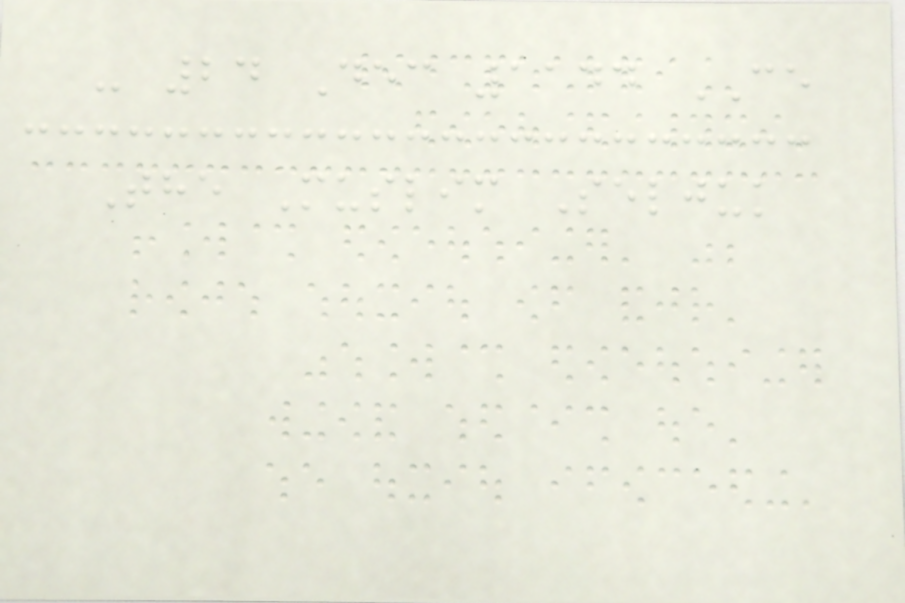- 24 Dec 1144 CE
The Muslim Seljuk
